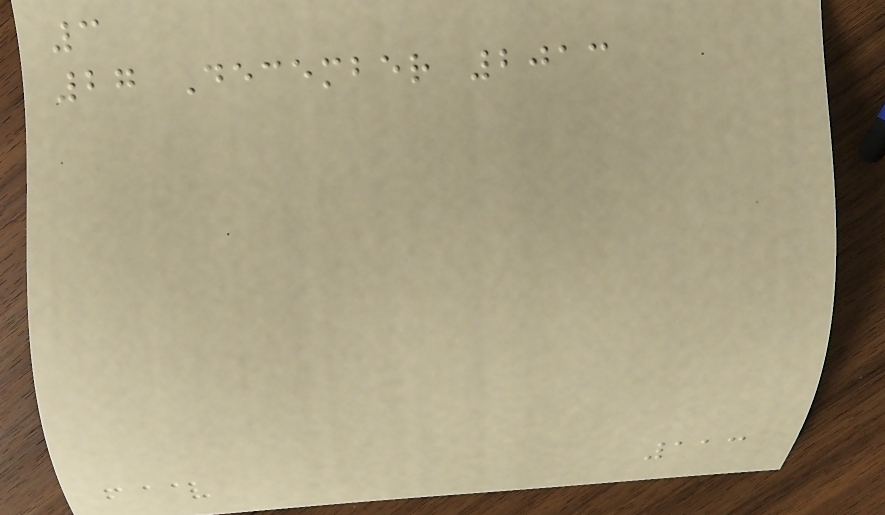3
27 December 2013
113
